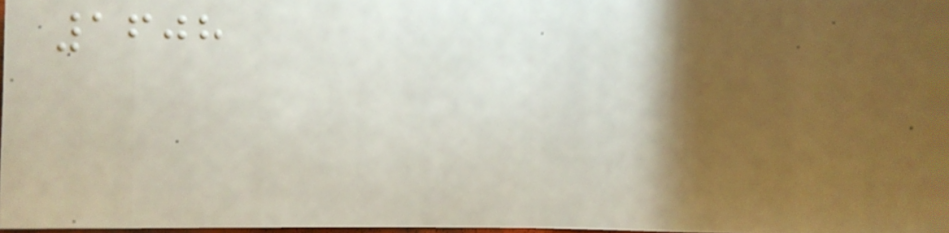1608
